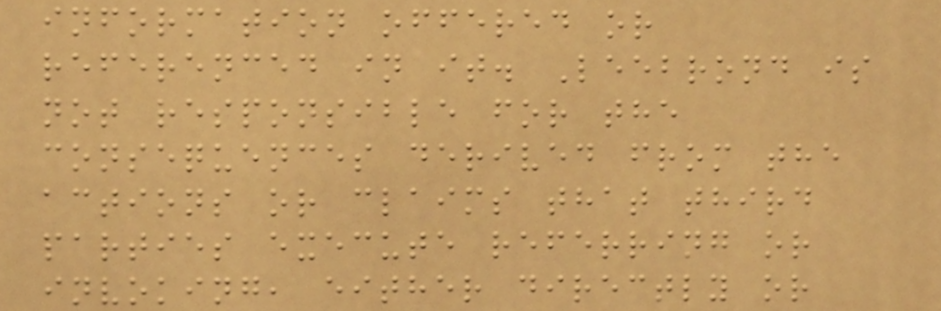information offered or
referenced in it. Leebrond is
not responsible for the
consequences derived from the
actions or claims that third
parties execute referring or
invoking, either directly or
